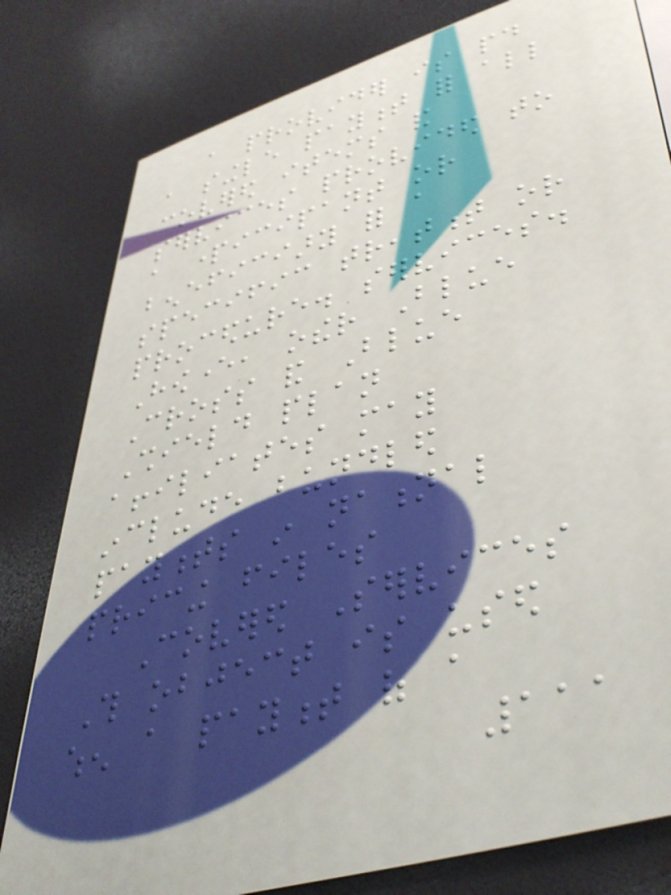a provider is paid
a single payment for all
covered items and
services provided to
a participant or
beneficiary for a
specific treatment or
procedure. services.
However, other Blue
Cross and Blue
Shield plan
affiliates may
include bundled
payments in national
pricing files
Covered Services
This object is used
when a payment of a
111
